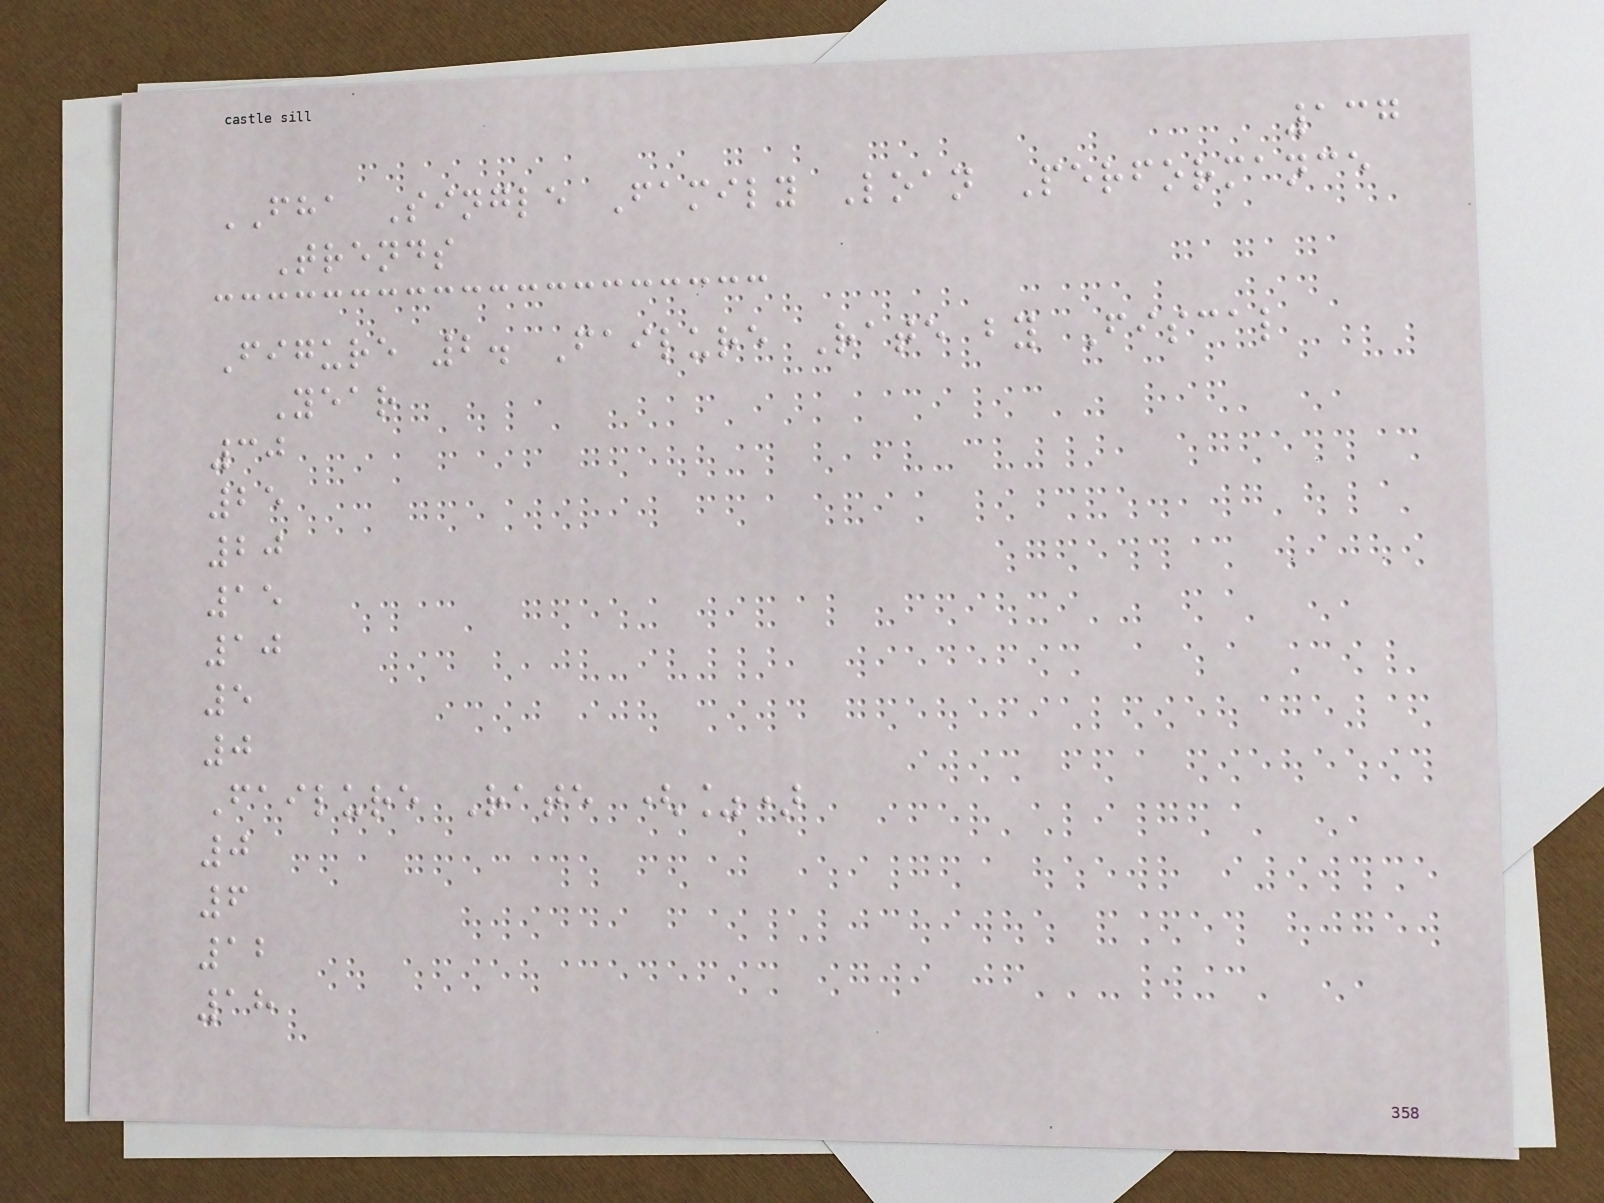137
FHA Single Family Loan Performance
Trends
Figure 2. Failure Rate by Fiscal
Year
30
25
20
15
10
5
0
Failure Rate (%)
0
6
12
18
